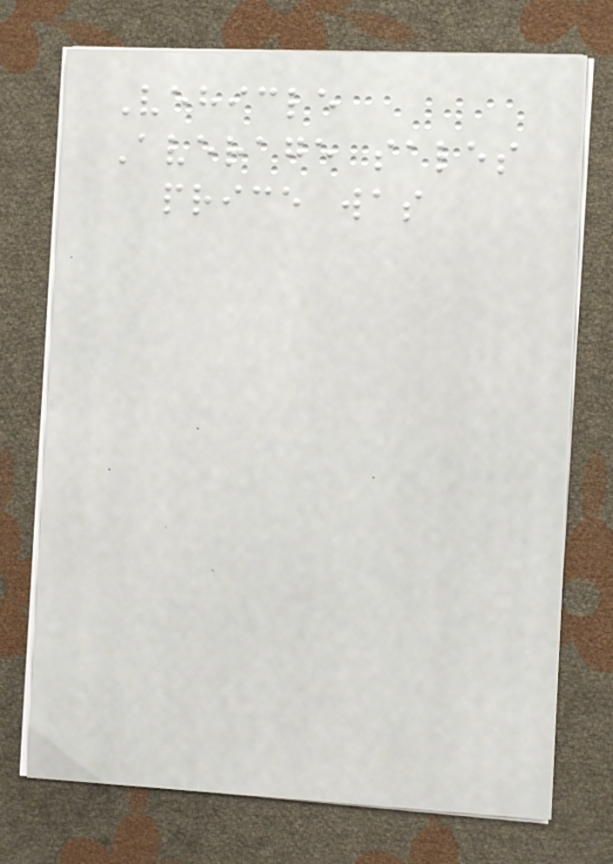Vehicle
Average sales
price was
